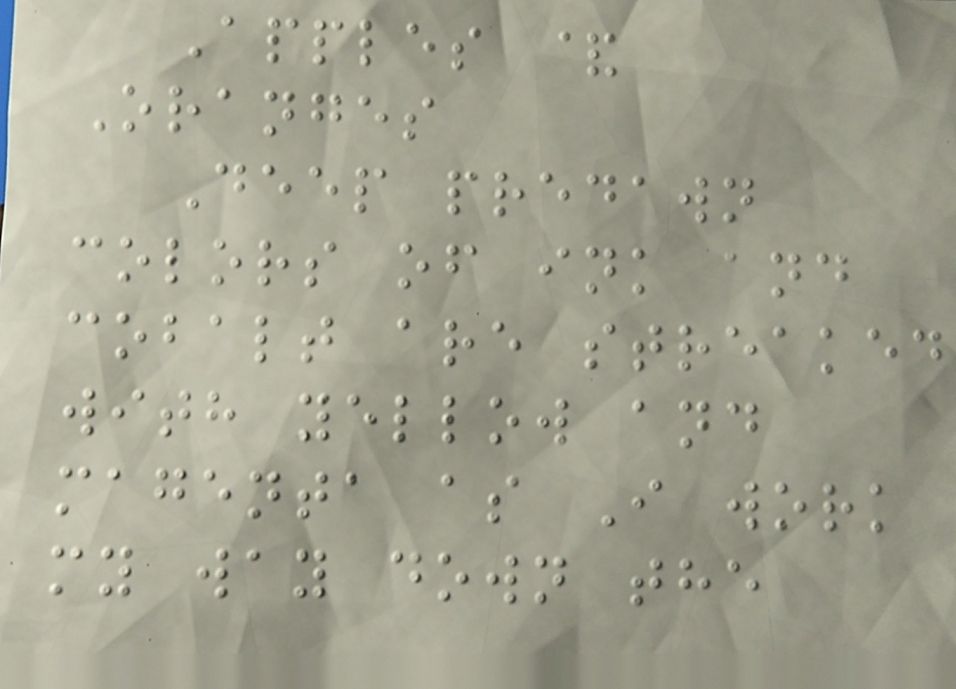Apples &
Oranges
Deep predawn
colors of ink and
cobalt are streaked
with yellow and
magenta as I work
my way down the
